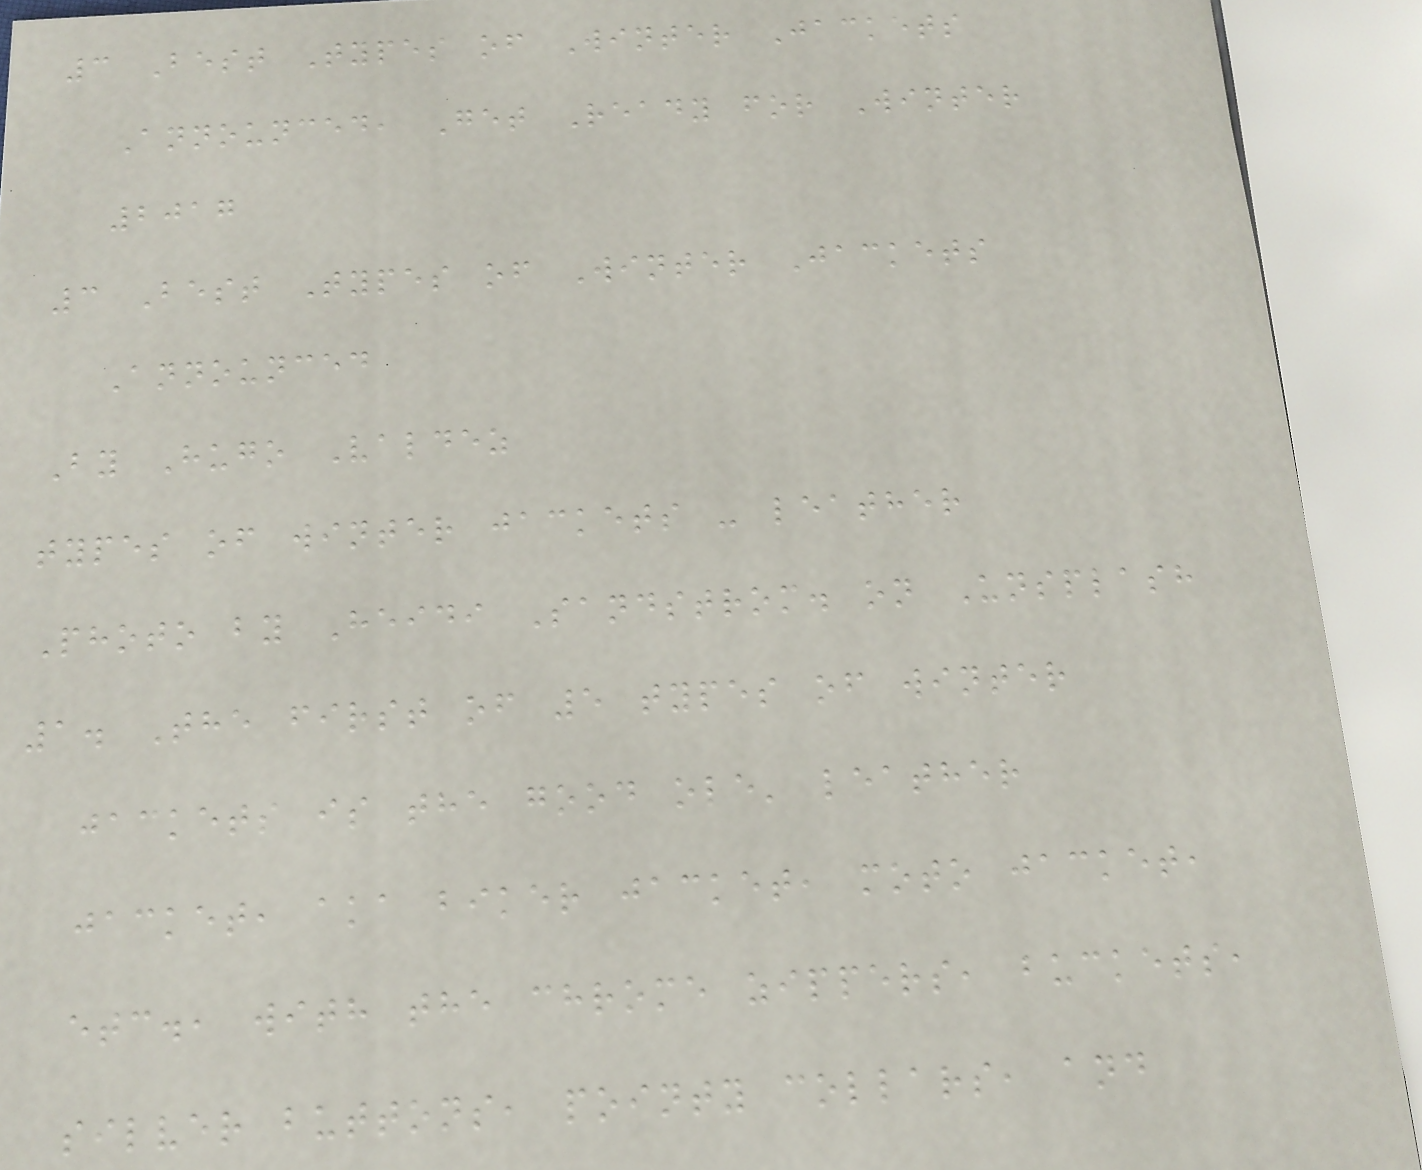3 Best Types of Winter Jackets
Announced, Get Ready for Winter
2017
3 Best Types of Winter Jackets
Announced
By Hugo Valdez
types of winter jackets - leather
Photo by Heidi Sandstrom. on Unsplash
1. The first of 5 types of winter
jackets is the good ole' leather
jacket, aka biker jacket, moto jacket,
etc., with the chrome zippers, buckets,
silver buttons, pointy collars, and
